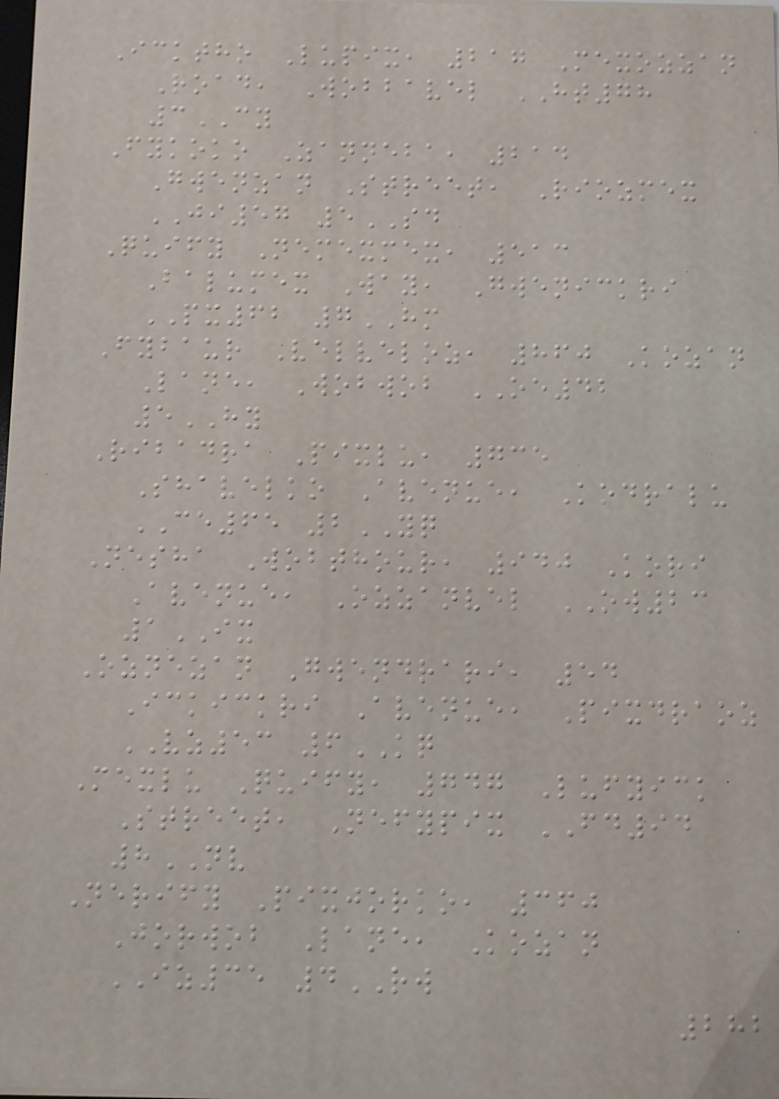Icktho Lupix, 217 Mexozzan
Road, Wobbavel HT78
3CY
Fykoko Zanneba, 214
Gwenzan Street, Riozmex
JI57 5SD
Quify Nemexmex, 513
Balumex Way, Gwenickri
PX62 7HM
Fybaur Velveloz, 860 Kozan
Lane, Wobwob OE42
5HY
Ribadra Pixlu, 735
Shavelko Avenue, Kodralu
CE65 2YQ
Nesha Wobthour, 940 Kori
Avenue, Ozzanvel OW23
1IX
Oznezan Gwendrari, 54
Ickickri Avenue, Pixdraoz
VZ53 6KQ
Mexlu Quify, 747 Lufyick
Street, Nefypix FD94
8NV
Nerify Pixjorko, 360
Jorwob Lane, Kozan
IZ35 4RW
282
